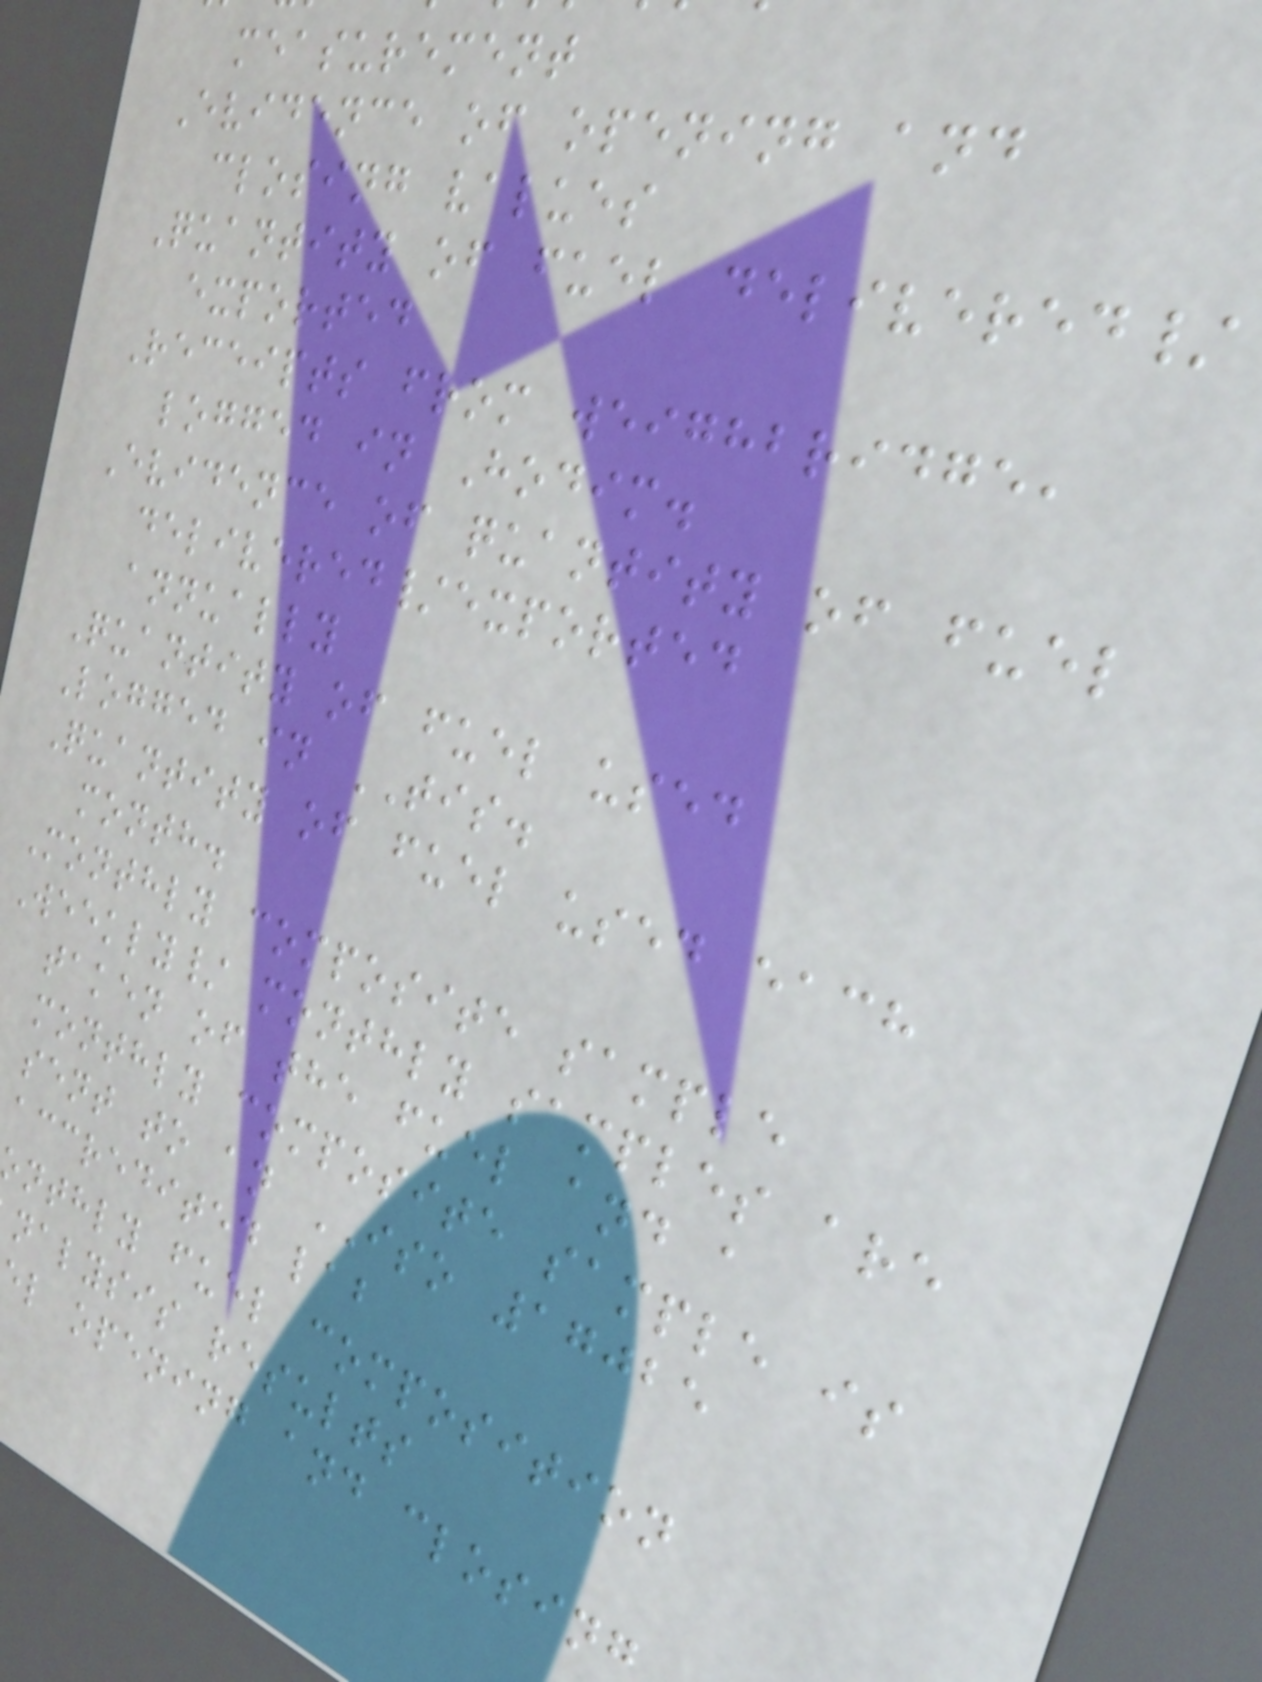measurement
Evidence of opening and
closing values
Quantity of fuel delivered/
exported
Receipts from weighbridge,
logged in Hodim.
Evidence of quantity of fuel
delivered/exported
annually
Quantity of fuel used
Logged in TIS.
Quantity of fuel used each
month.
Monthly composite sample
Weekly/ monthly samples are
taken of the fuel and a
monthly composite sample is
sent to an ISO 17025
accredited lab
nthly fuel composition
nalysis results
el opening and closing
